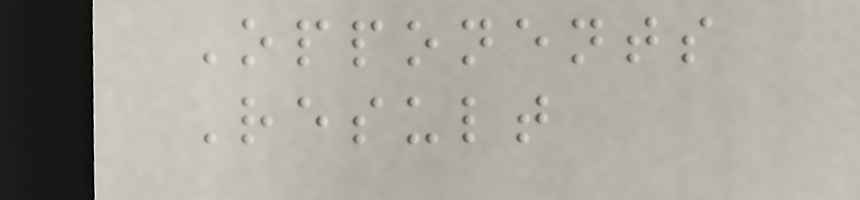Opponents
Result
